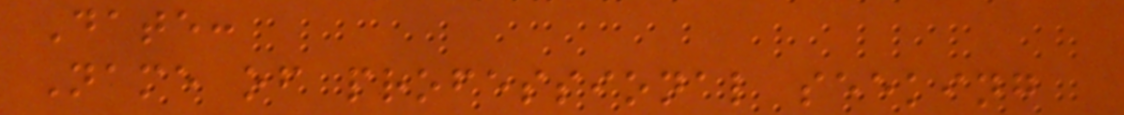Date:
Name of professional seeking
